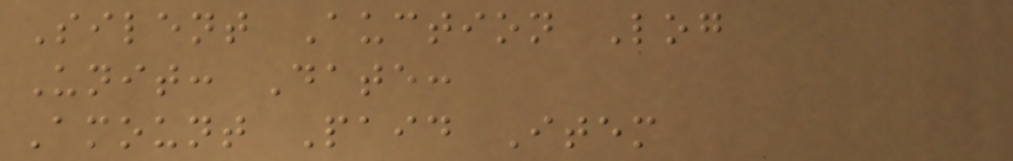Silent Auction Log
Unit: Date:
Amount Paid Item
